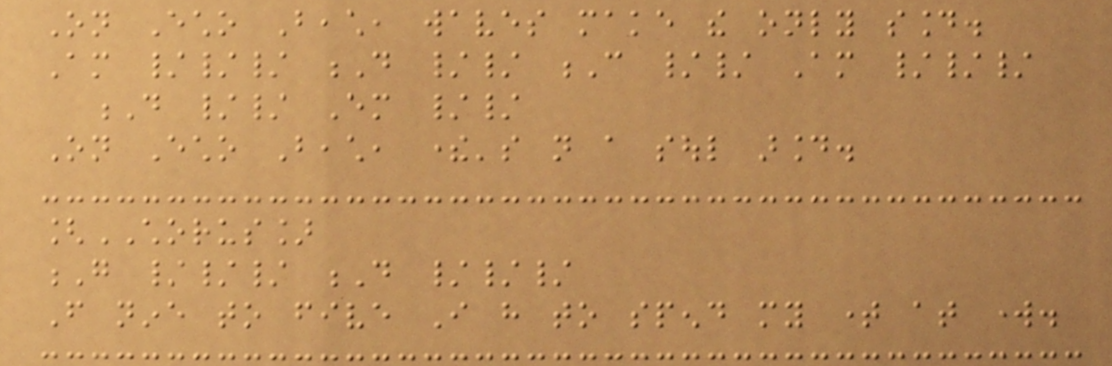On Echo Beach, waves make the only sound.
Am /// D // C // Am ///
D // Em //
On Echo Beach, there's not a soul around.
[CHORUS]
G /// D ///
From nine to five I have to spend my time at work.
